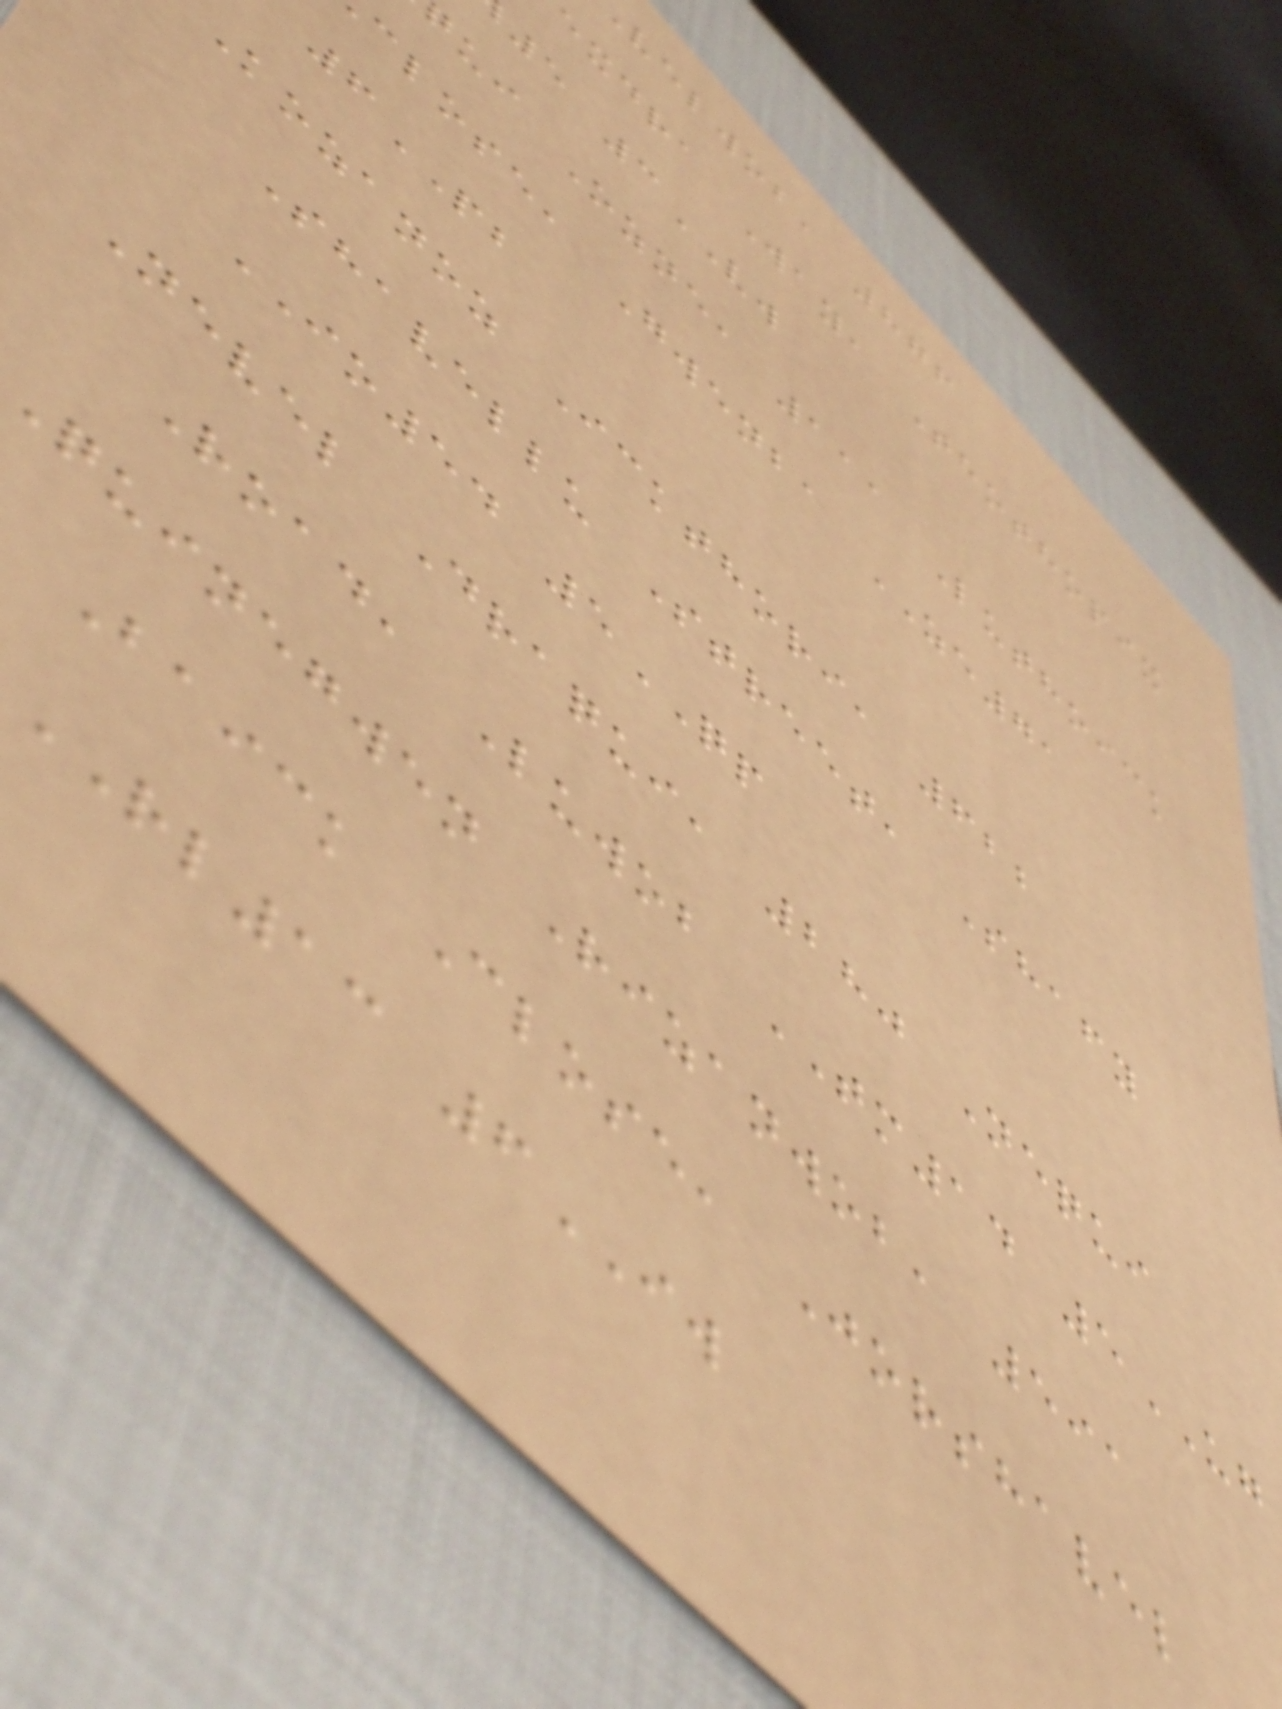velwob, 876
exdra Way, Thothopix
5 3VW
ui Ozne, 111 Luthoick
close, Gwenba ZE71
6PB
Kozanoz Ickthori, 622
Shavellu Street, Shafy
IO54 5QP
Nevel Draqui, 280 Nequi
Road, Luwob TM14 5UG
Quinegwen Rizanwob, 591
Baick Close, Jorshavel
RL13 6IW
